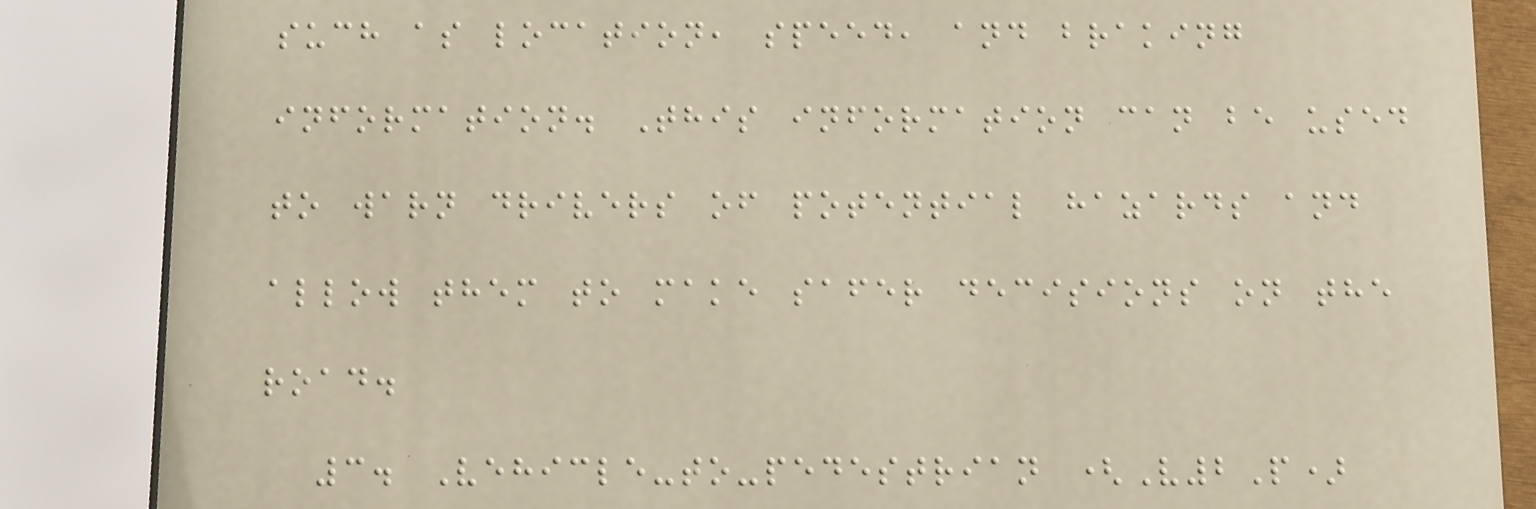such as location, speed, and braking
information. This information can be used
to warn drivers of potential hazards and
allow them to make safer decisions on the
road.
3. Vehicle-to-pedestrian (V2P)
